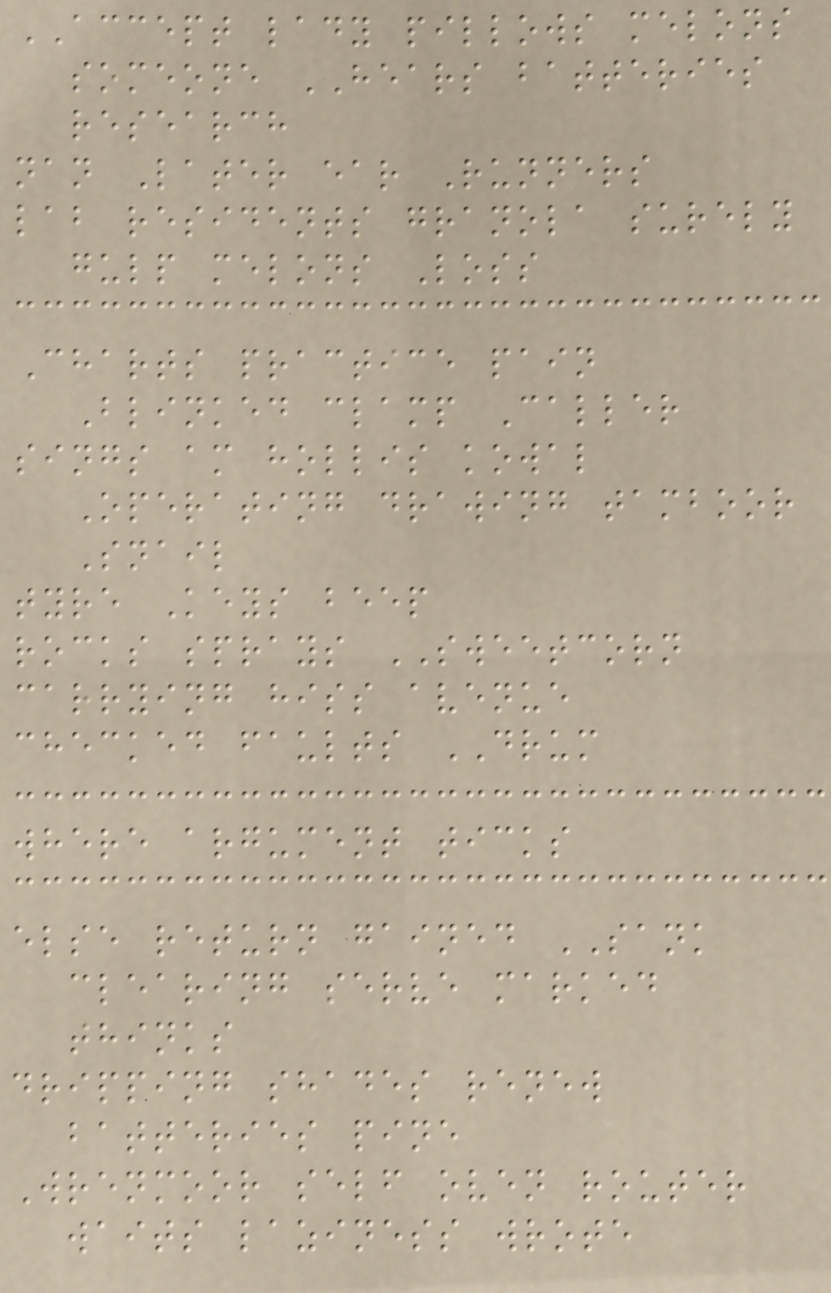ACCEPT lady pillows melons
someone HEARS batteries
research
nan Later ear Runners
lab residents granola surely
gulp melons Loss
Charts practice pain
Blinked clamp Caller
sings am hollis kowal
Operating drawing tamboor
Snail
tyre Keys beep
rocks sprays SWEETCORN
carrying hiss avenue
checked faults DRUM
where argument ticks
else return gained SANK
clearing serve marked
thinks
dripping shades renew
batteries pine
Wrenmoor self oven router
waits laziness wrote
